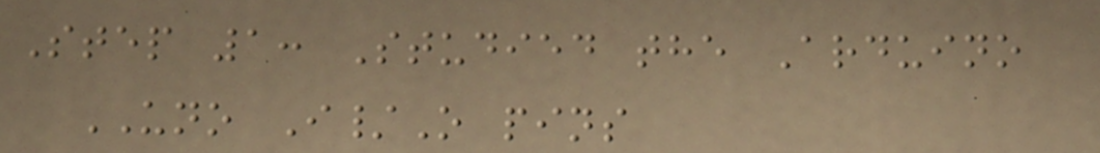Step 1: Studied the Arduino
UNO I/O pins
